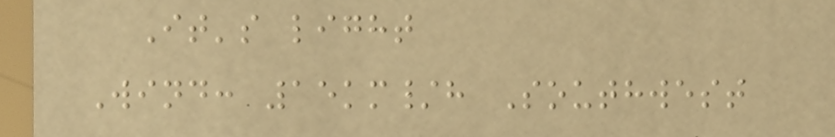It's light
Wind: 15km/h Southwest
